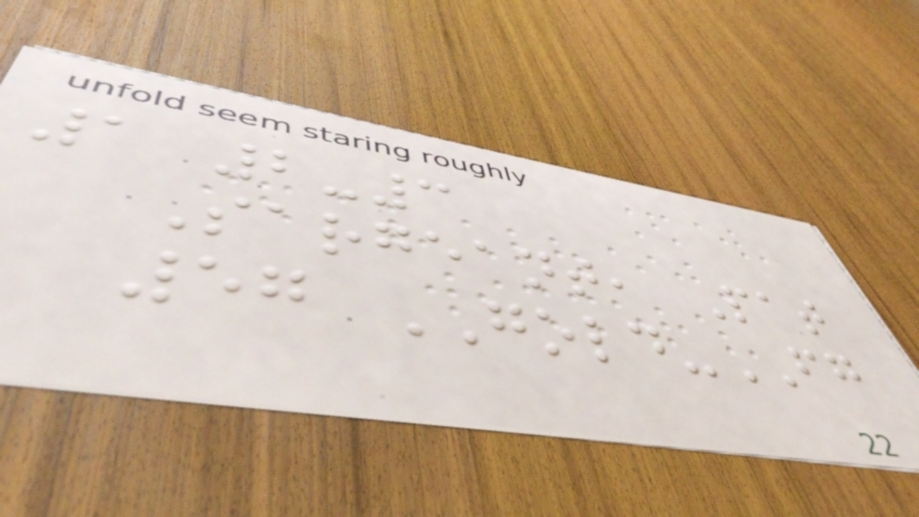1 2-3
Sargeant, Pat
57 GOLD-FG
